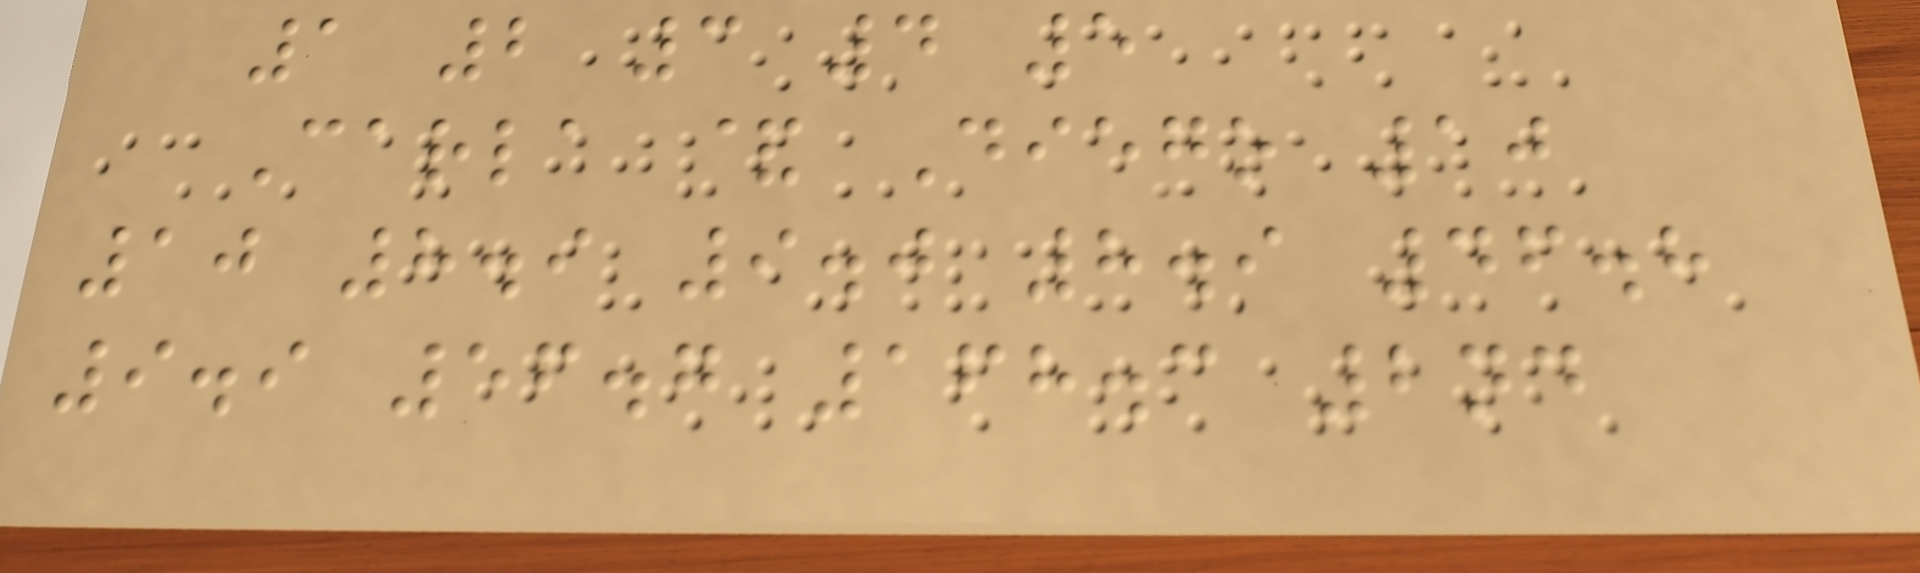1 2 3 4 5
Carla & Diego 10
10 8.9 9.0 8.9 46.8
9.9 56.7 168.3 2nd
